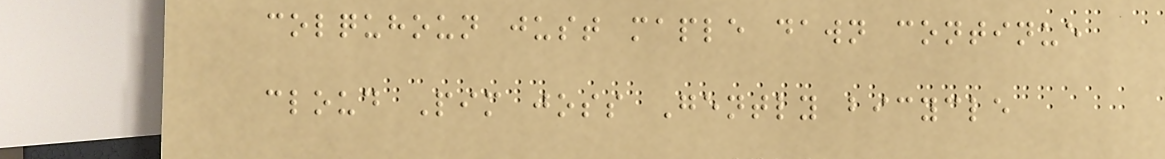colquhoun just maple dawn continue
cloud Pim joss Gently bicycle
